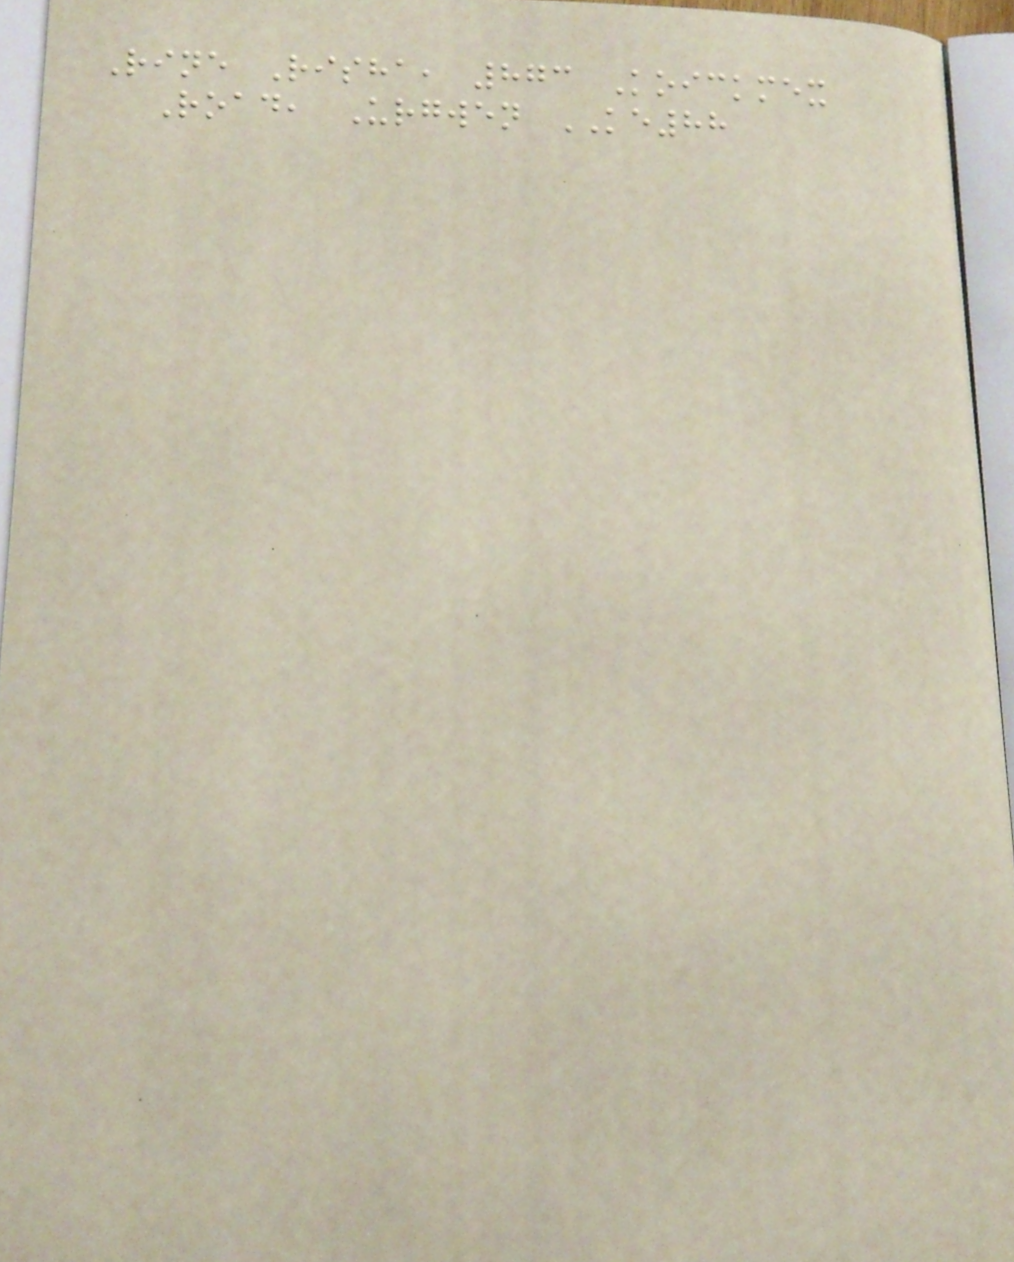Rine Risha, 873 Koickmex
Road, Urgwen KE88
